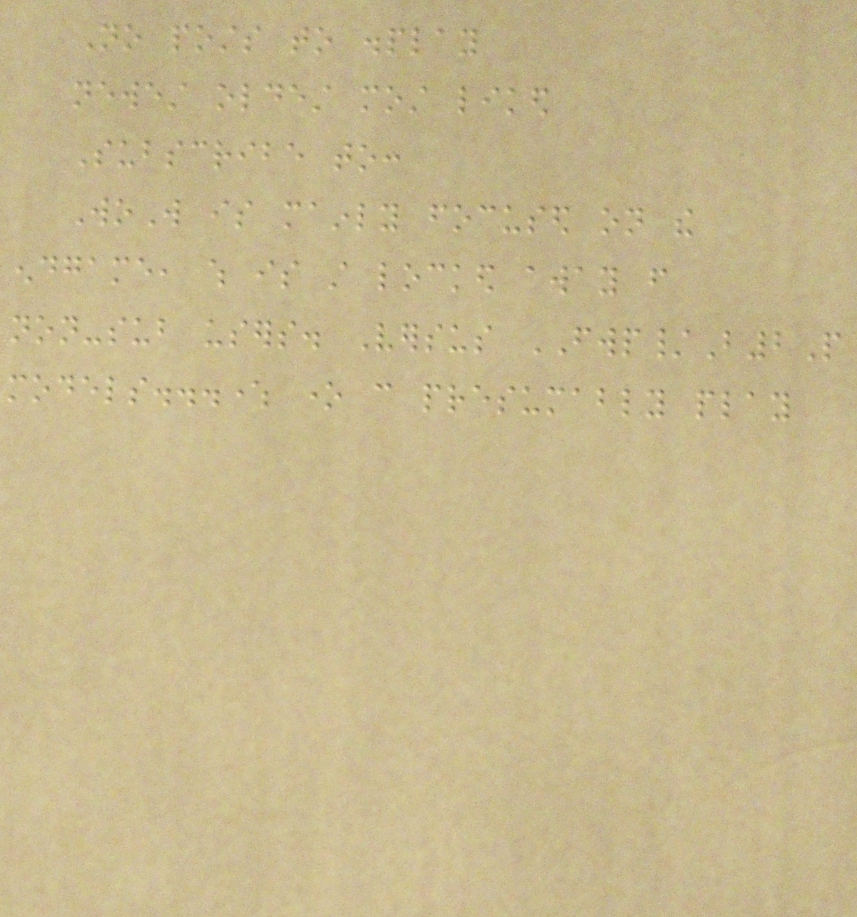No posts to display
newest oldest most liked
Subscribe to:
WoW is mainly focused on the
endgame, which is still locked away from
non-sub users. Versus FWP/B2P
models...where one can presumably play
